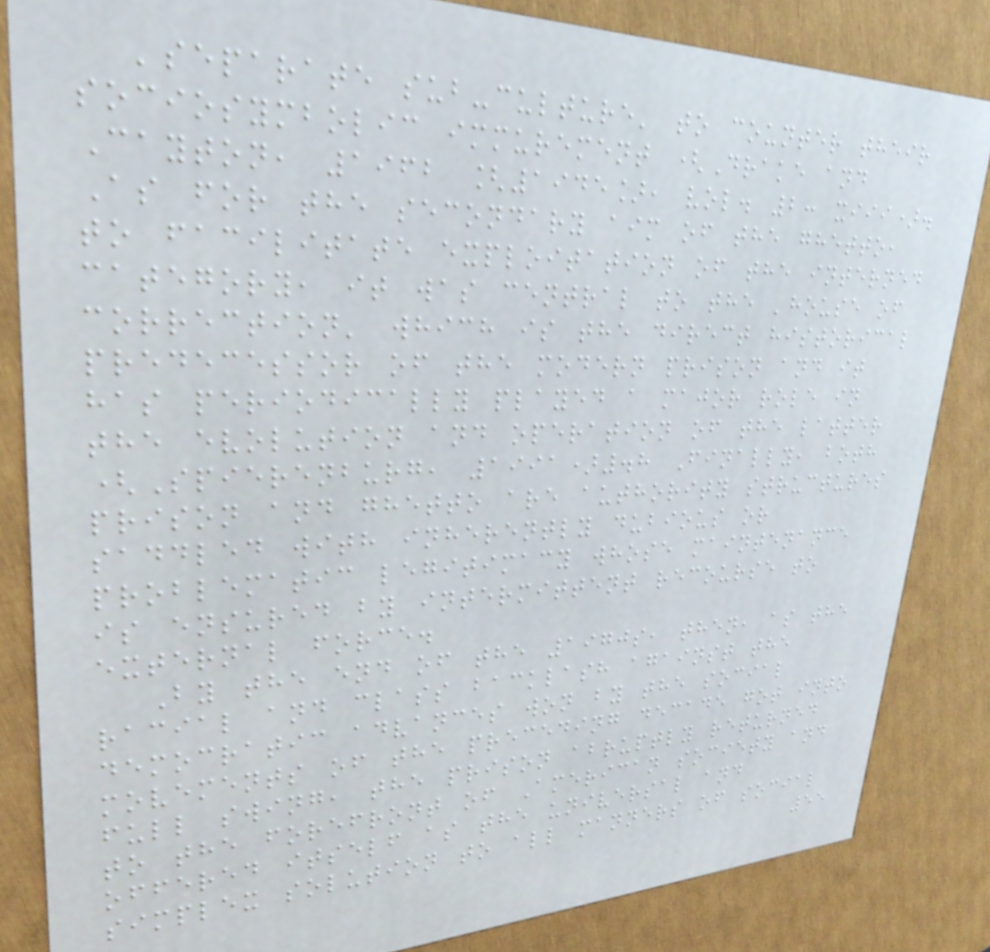'separate sub-culture' to counter their
sociosymbolic immurement (Drake and
Cayton, 1962 [1945], vol. 2: xiii).
As for the secondary aim of the ghetto,
to facilitate exploitation of the interned
category, it was central to the 'house of
correction' which is the direct historical
predecessor of the modern prison and it
has periodically played a major role in
the evolution and operation of the latter
(Spierenburg, 1991).8 Finally, both
prison and ghetto are authority structures
saddled with inherently dubious or
problematic legitimacy whose maintenance
is ensured by intermittent recourse to
external force.
By the end of the 1970s, then, as the
racial and class backlash against the
democratic advances won by the social
movements of the preceding decade got into
full swing, the prison abruptly returned
to the forefront of American society and
offered itself as the universal and
simplex solution to all manners of social
55
